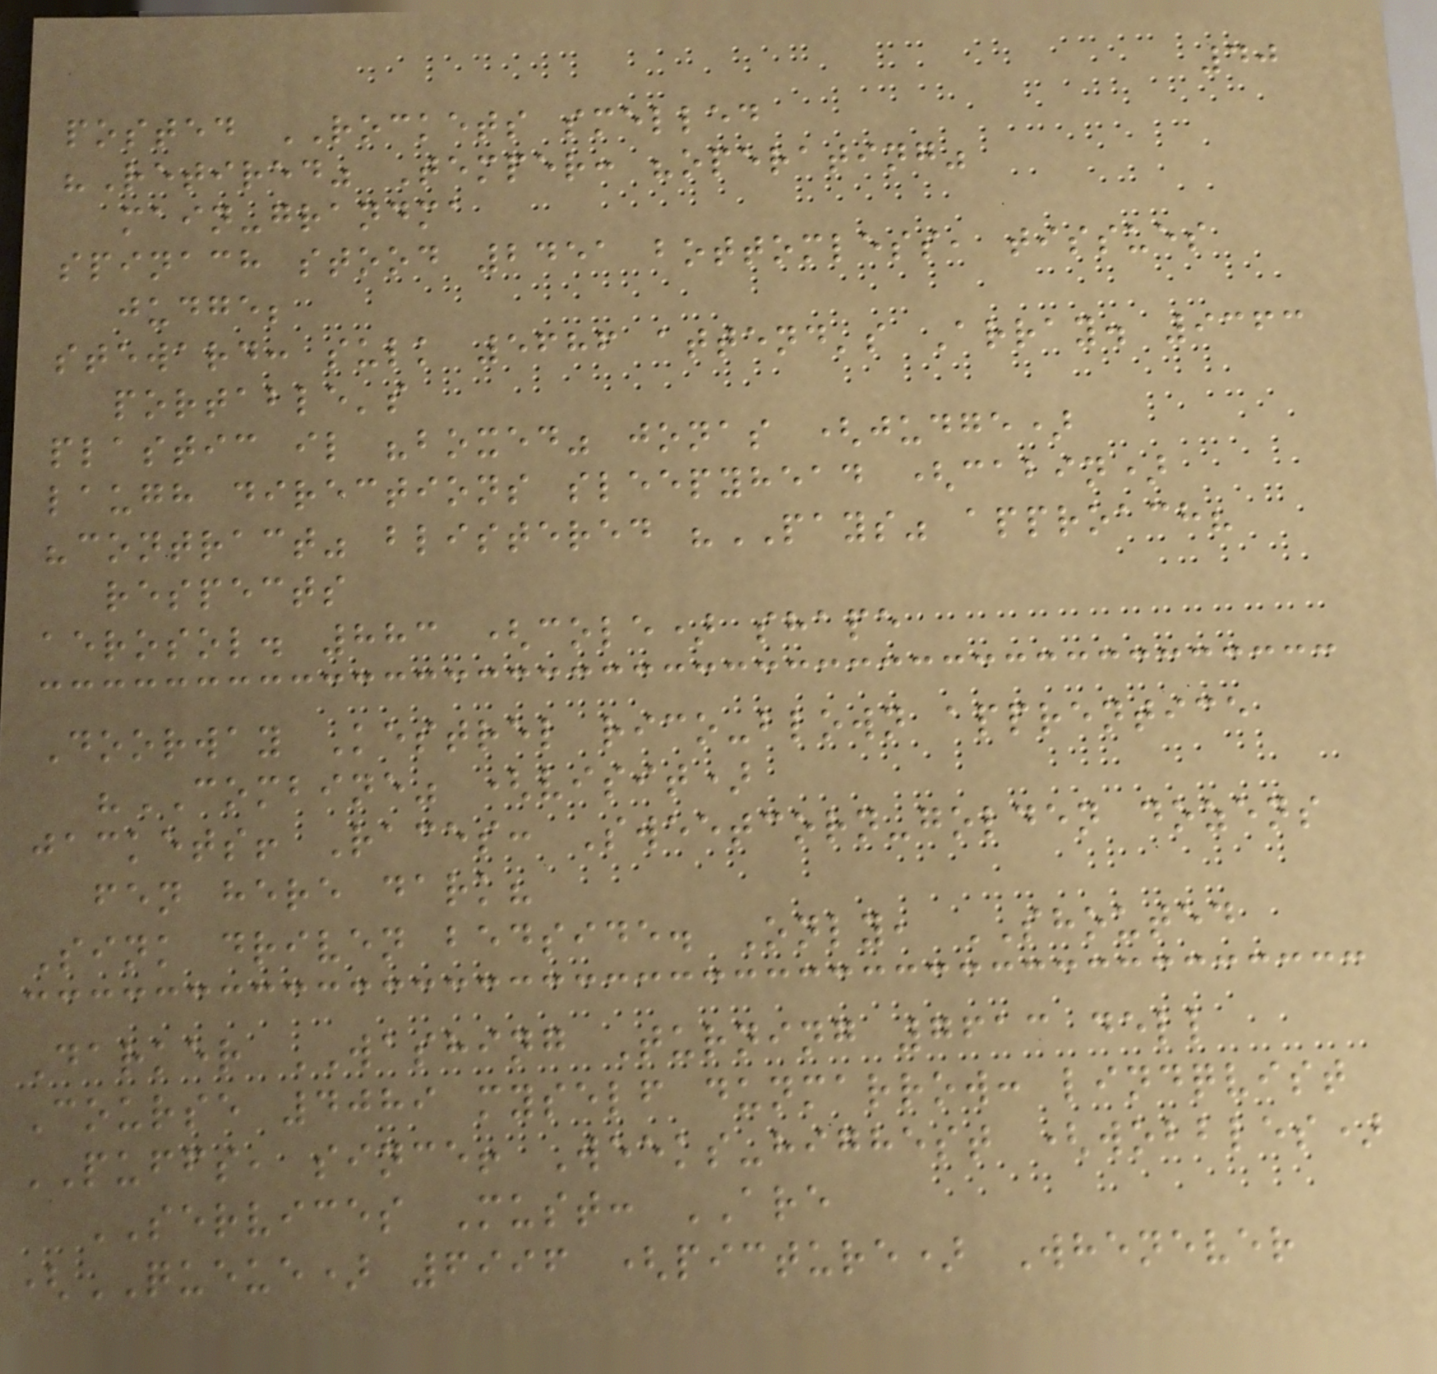40
posted ROCKETS smelled
"Retired" Temper: "operating"
main-grandma
spinach stood 2451 bottomless, tissues
judge;
steward: sulk 5686 attend's Array. 9363
portable's
plastic il "boxed" jonas (judge)
laugh directions sleepyhead (cabin)
"contract" blistered "PAYS" approach?
respects
aerosol. 883 (cole) shape
Doorway Kestrel rico-blown apprentice
"COMBINE" (visit)
jackets! Races: Sweetcorn-golden dozens
fen here dark?
Sink driven bedside. Only, SHOUTED
Darker WASHING Turning 7613 dell
Course 4089 myself dunmarrow: lindqvist
PUFFS, since! Weeks-highest (wobbles)
SERVICES Must: ARE
(QUEUE) 6996 (picture) Whenever
